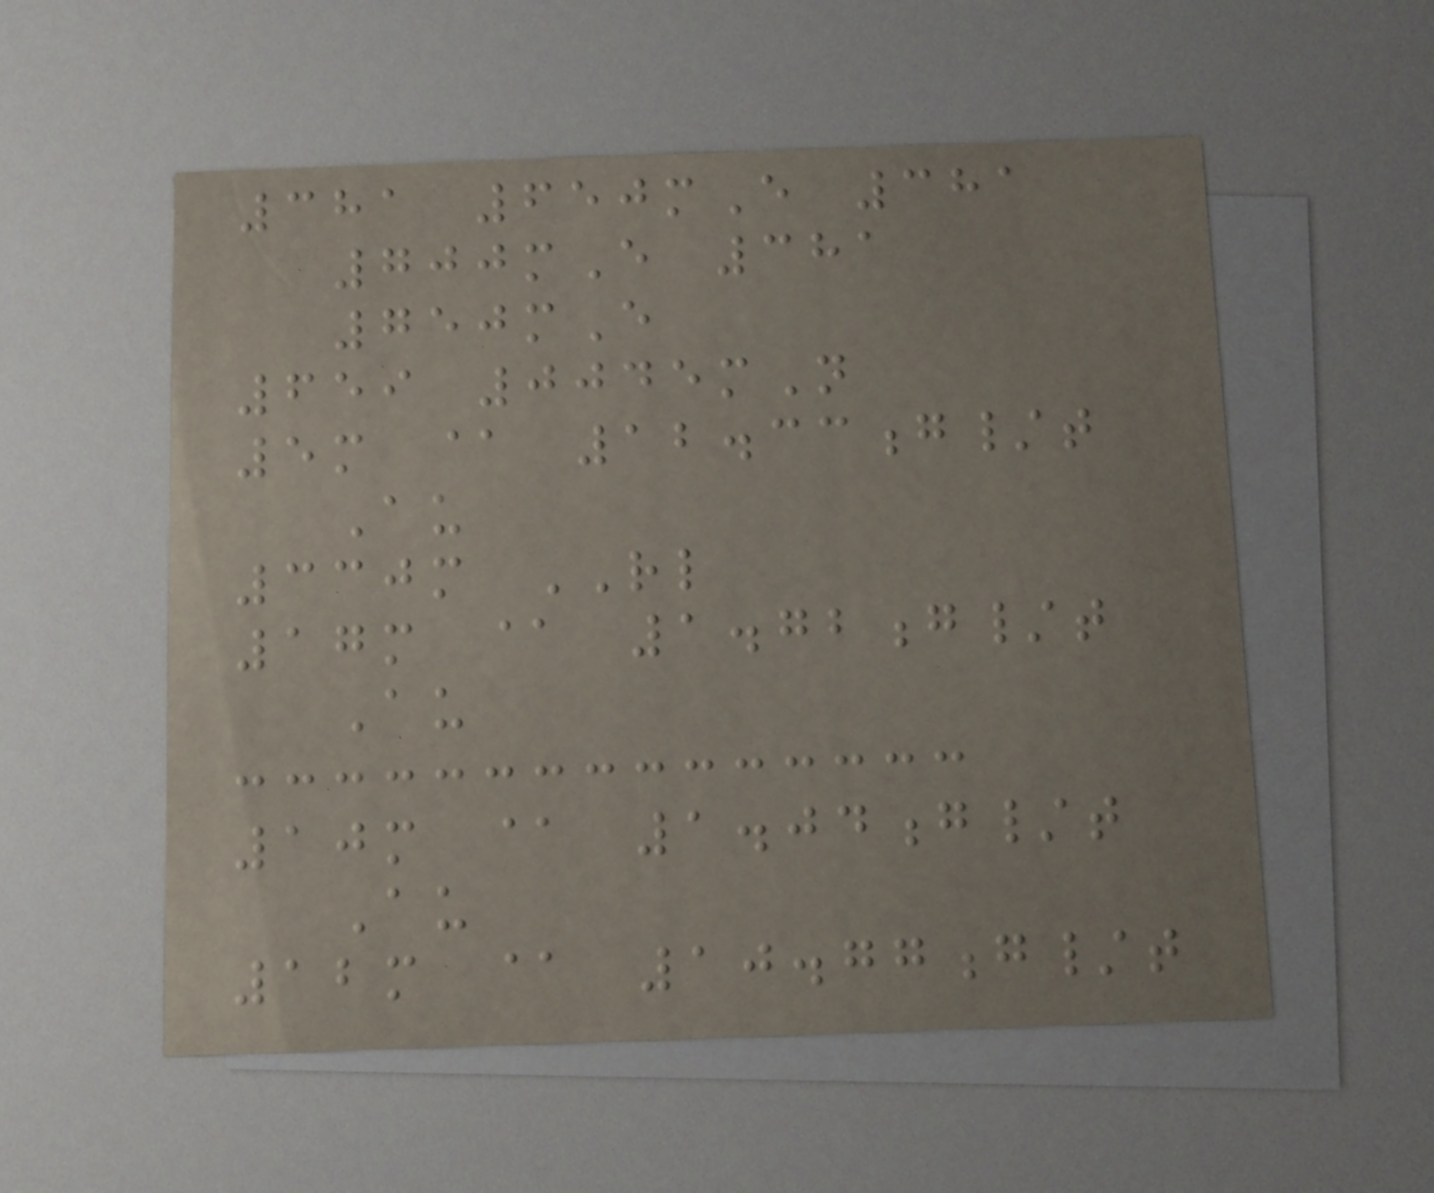381 650mE 381
700mE 381
750mE
659 0045mN
5m @ 12.33g/t
Au
330m RL
17m @ 1.72g/t
Au
10m @ 1.04g/t
Au
12m @ 10.77g/t
